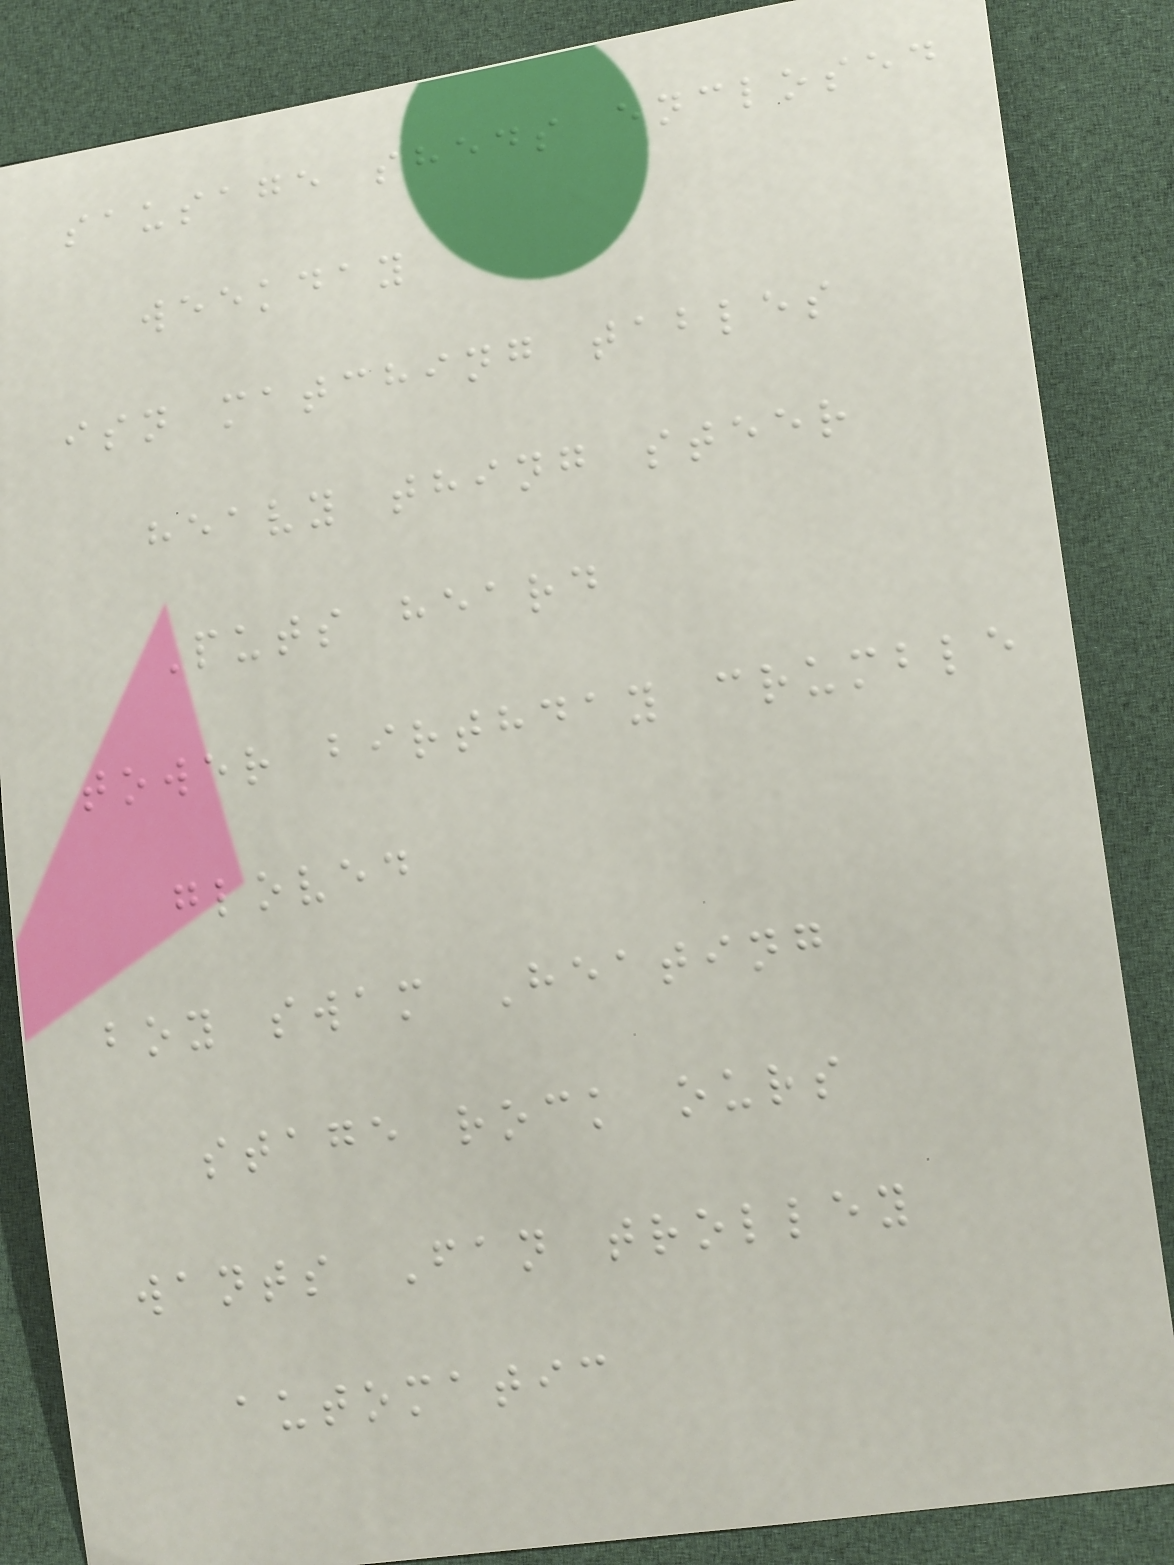sausage sheds enclosed
weekday
isn matching tables
heavy thing steer
Puts heard
tower birthday crumble
gloved
boy swam Heating
stage rock ours
wants Fan trolley
automatic
